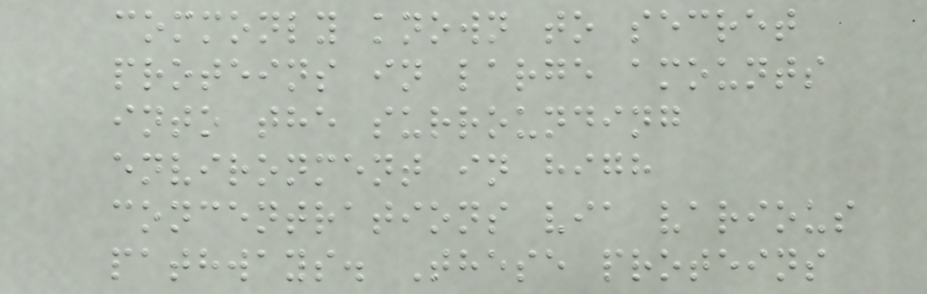commonly known to secret
proteins in large amounts
into the surrounding
environment in high
concentrations via various
pathways. These proteins
